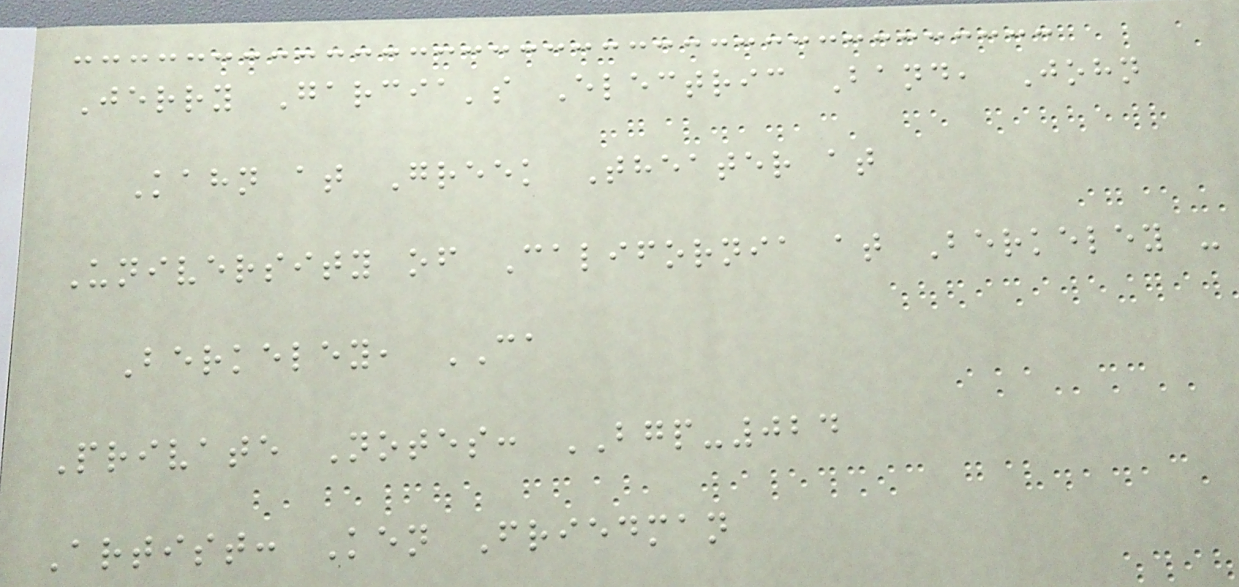Jerry Garcia's Electric Band, John
Kahn at Greek Theater at
University of California at Berkeley -
Berkeley, CA
Private Notes: BGP-024
Artist: Ken Friedman
